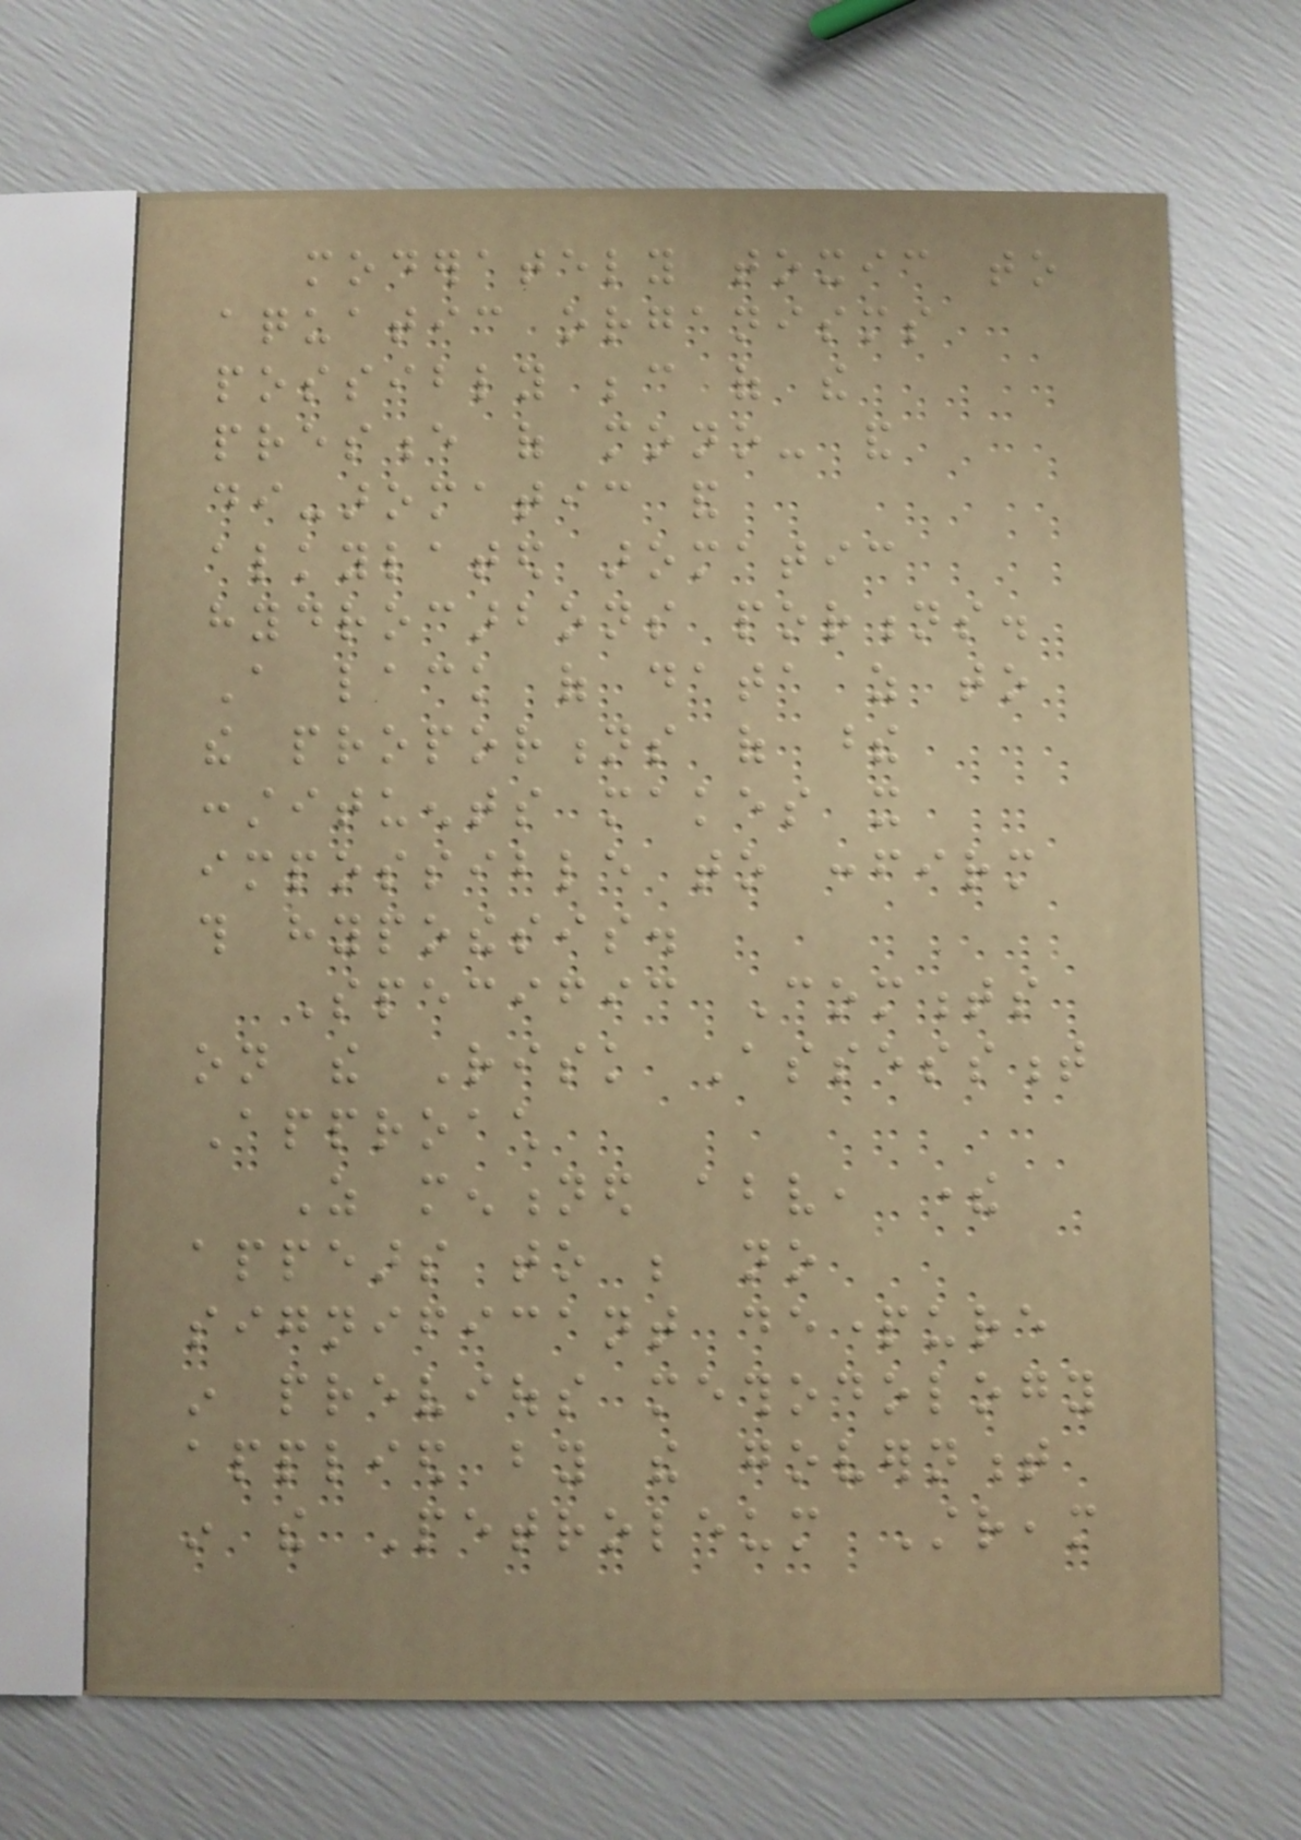moderately toxic to
aquatic organisms
possibly because of the
presence of mono- and
di-aromatic and
alkylated aromatic
hydrocarbons portions.
A lack of data as to
the proportions of these
constituents makes it
impossible to confirm
this hypothesis.
Specific Comments
on the Risk Assessment
Approach
As mentioned above, there
appears to be no
significant departure
in previous methodology
applied by the government
in the Petroleum Stream
